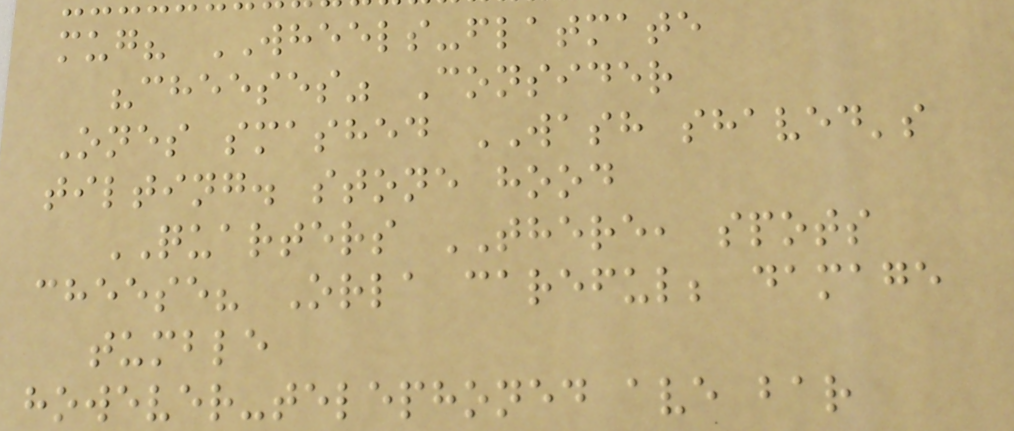mug? WHEELS-flatmate
"cheeses" Consider
Ones smashed WASH shaved's
tilting. stone hood
QUARTERS THERE, spots
cheese? Orla careful; damage
tumble
however-telephoned ave bar
